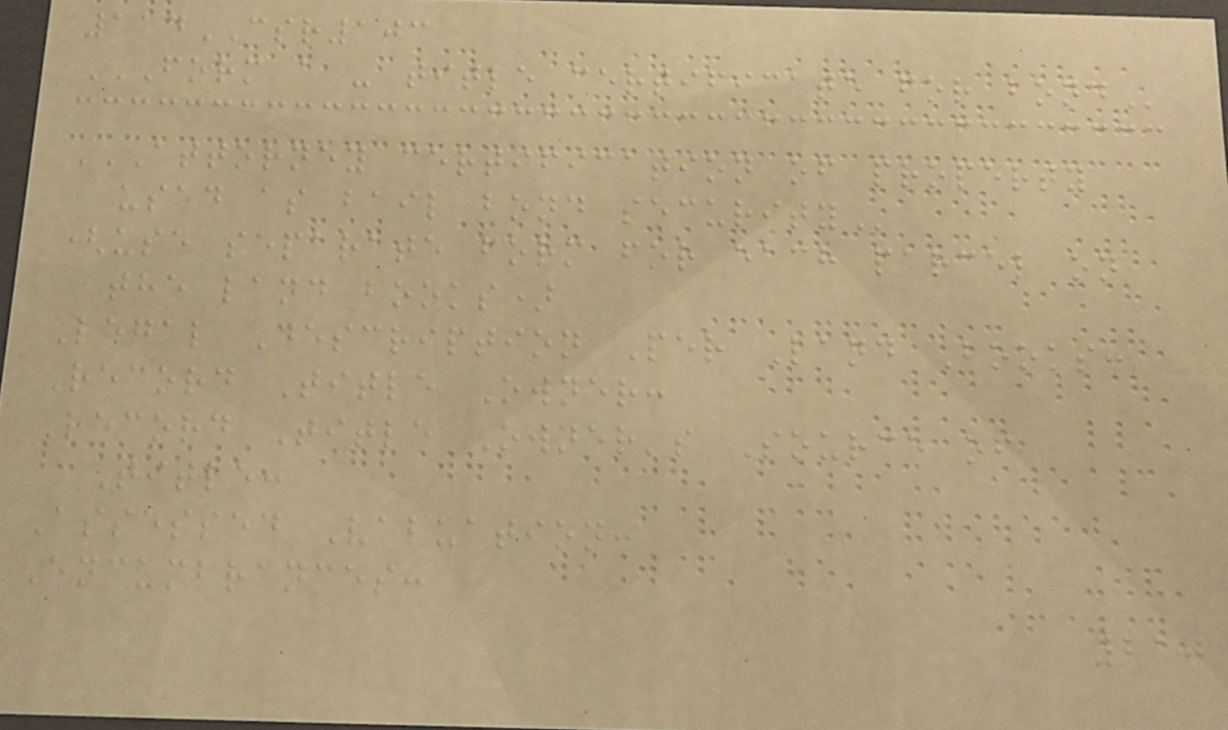114CSR103
FORM A - TITLE CERTIFICATE FOR BOND
ATTORNEY CERTIFICATION OF PROPERTY
USED AS BAIL BOND SECURITY
(use separate form for each parcel on
the land books)
Legal Description Per Land Books:
Record Title Owner:
Record Title Owner's Source of
Title:
Assessed Valuation:
Encumbrances:
210
